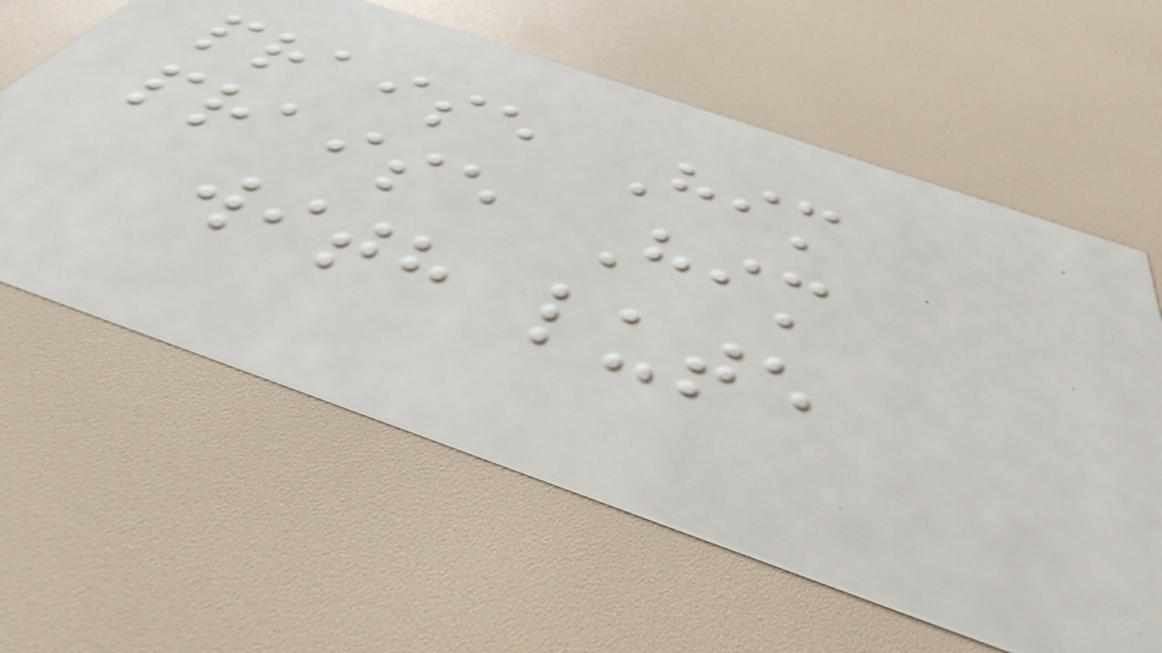praise Him
praise Him
with lute
